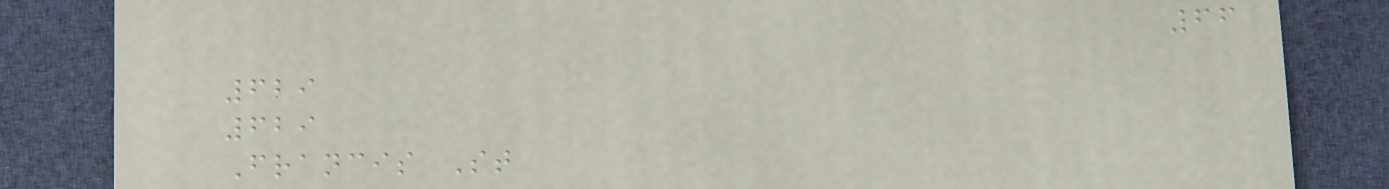66
629
629
Francis St
